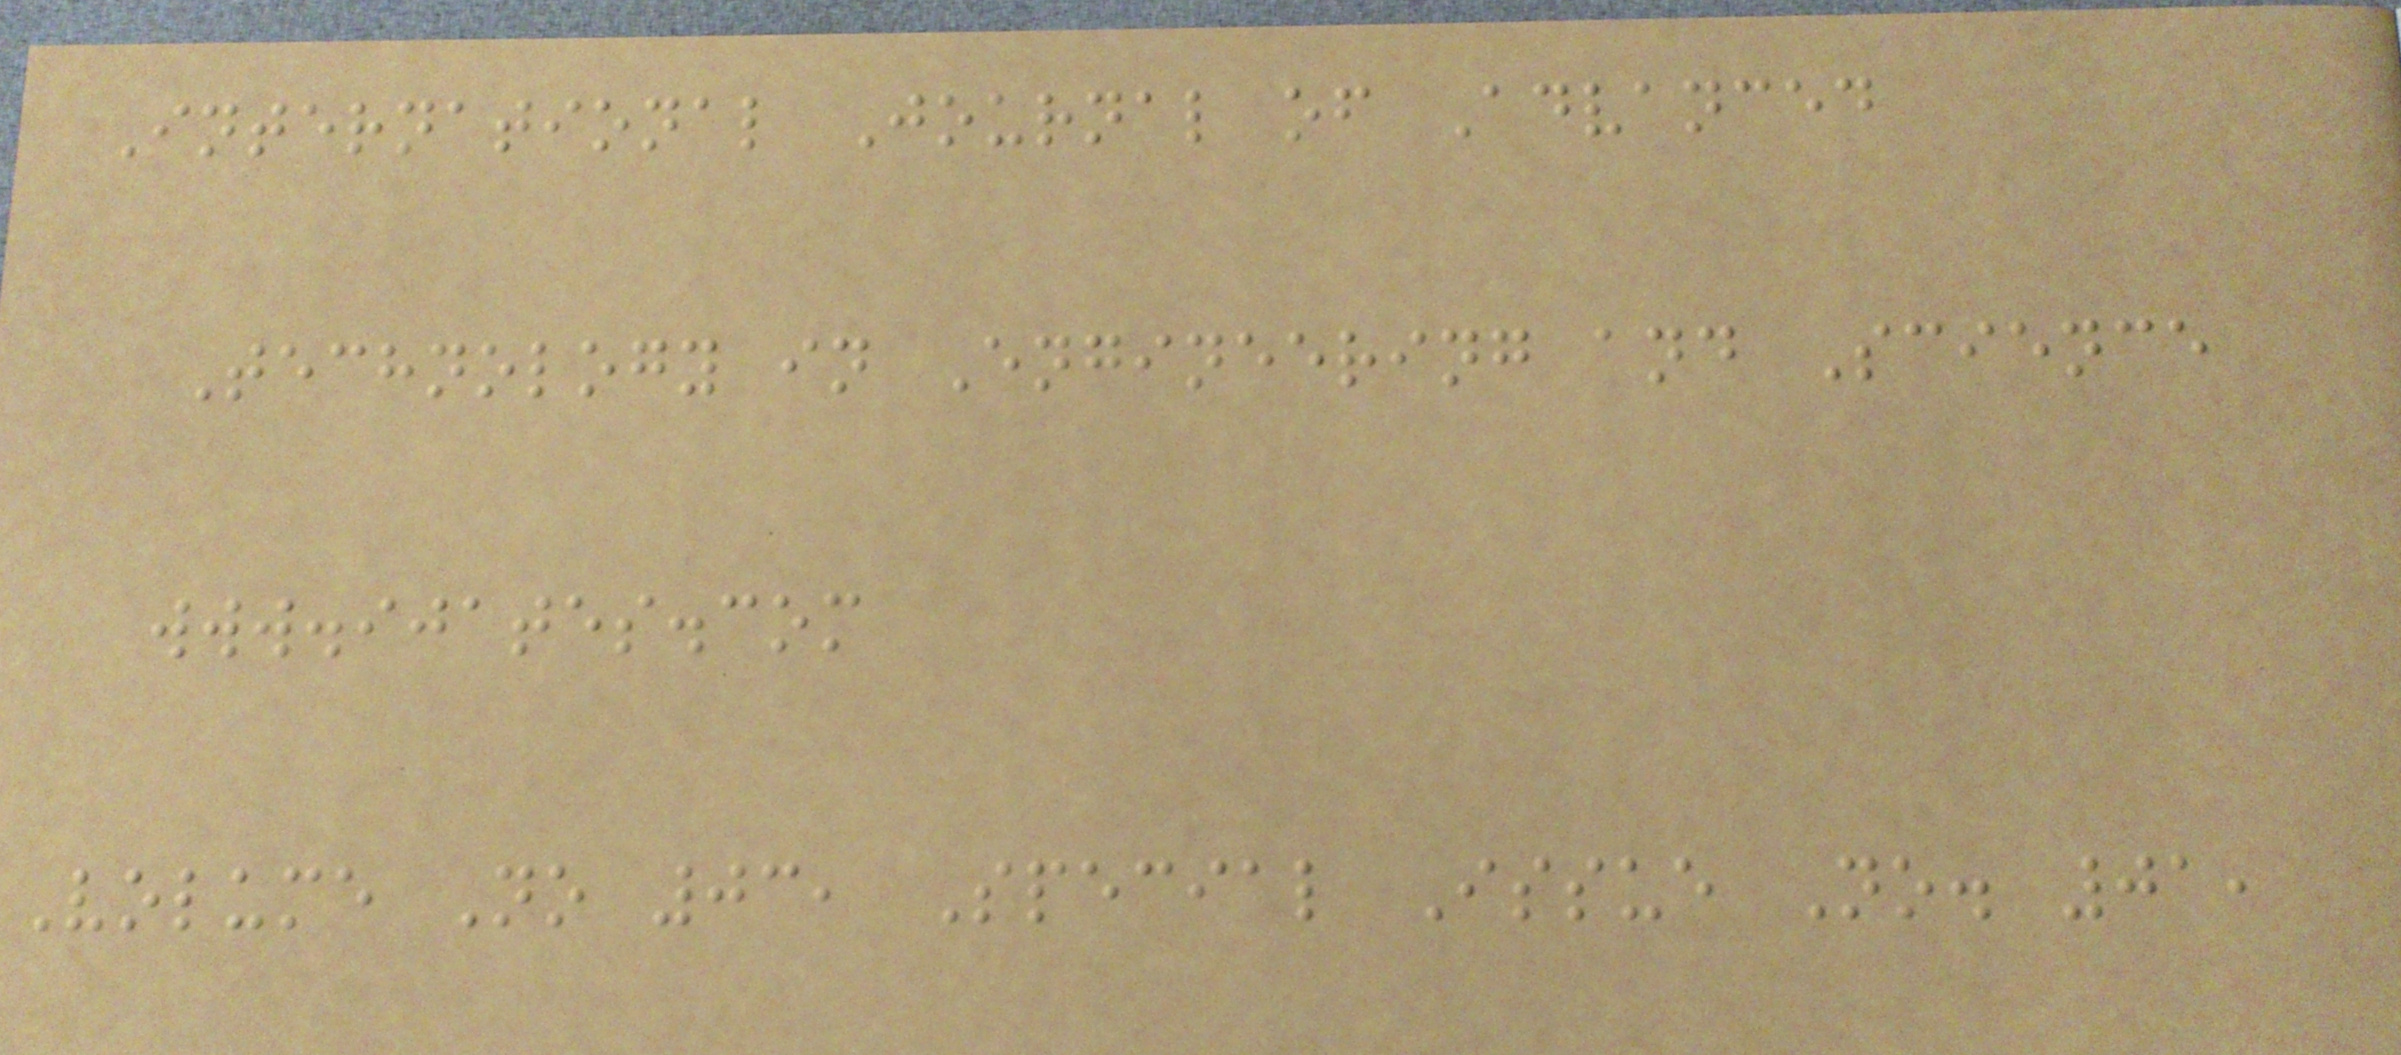International Journal of Advanced
Technology in Engineering and Science
www.ijates.com
Volume No 03, Special Issue No. 01,
